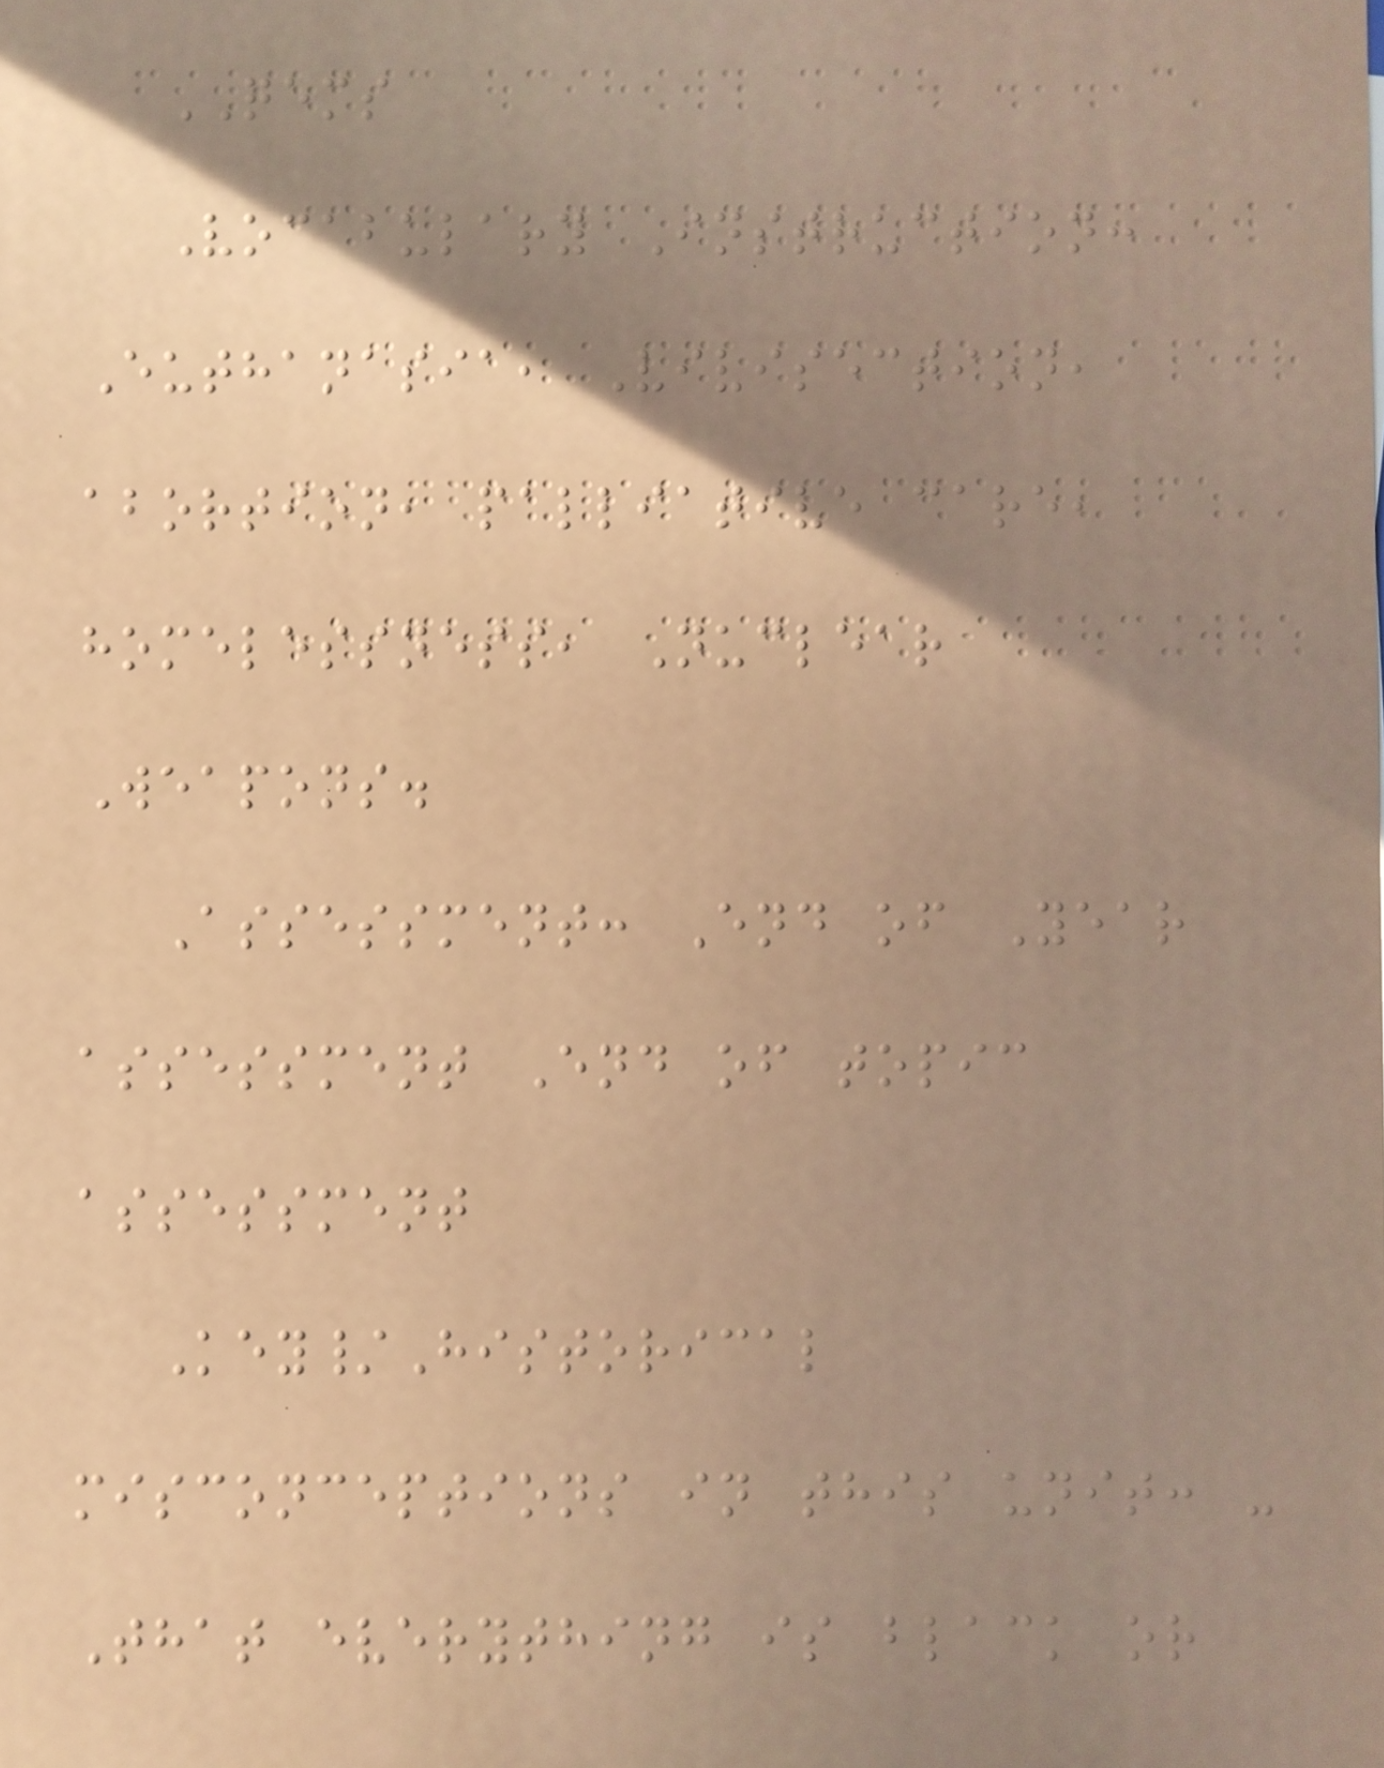QEMS
Vocabulary Instruction:
Euthanasia, Vivisection,
abortion, palliative care,
homelessness, Nuclear
Weapons.
Assessment: End of Year
assessment End of topic
assessment
Key/Historical
misconceptions in this unit: -
That everything is black or
